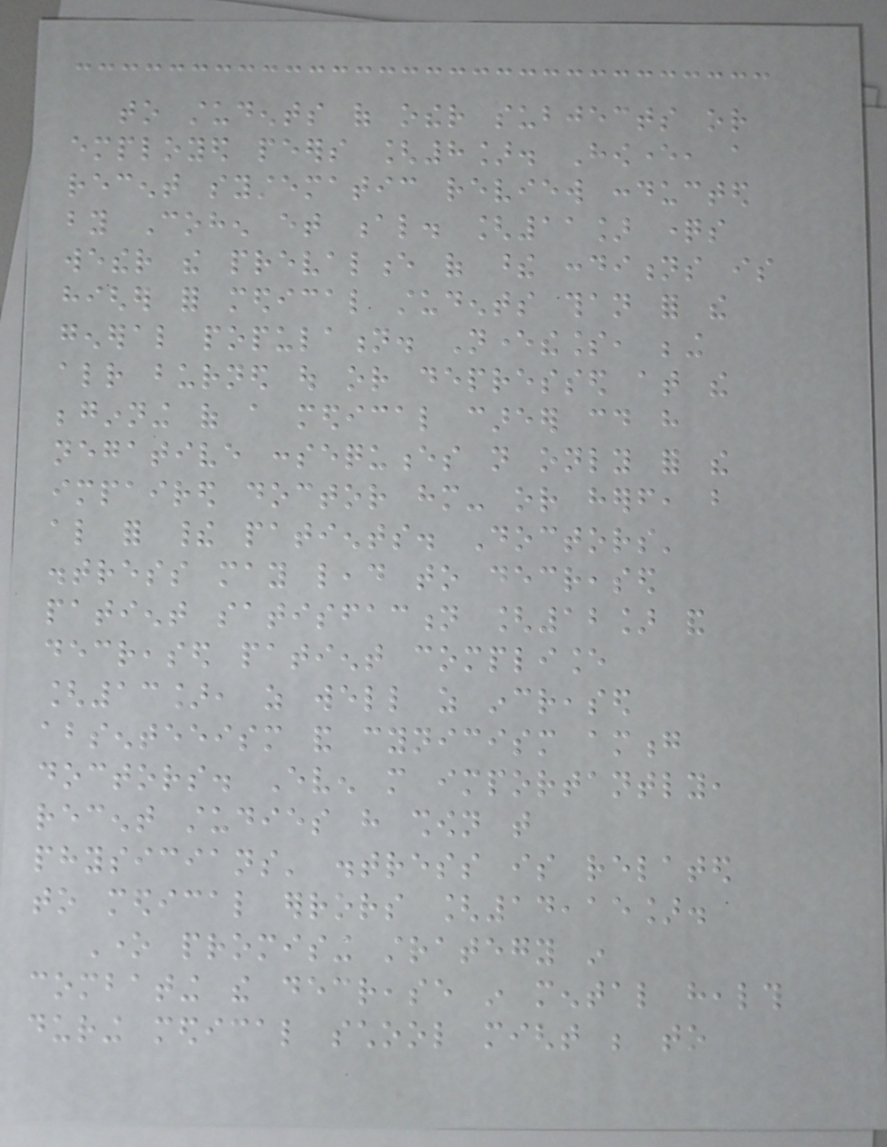to students of other subjects or
employed peers [8]. However, a
recent systematic review conducted
by Cohen et al. [11] questions
wether the prevalence of these conditions is
higher for medical students than for the
general population. Nevertheless, being
already burned out or depressed at the
beginning of a medical career could have
negative consequences not only for the
impaired doctor him- or herself, but
also for their patients. Doctors'
distress may lead to decreased
patient satisfaction [12] and
decreased patient compliance
[13], as well as increased
absenteeism and cynicism among
doctors. Even more importantly,
recent studies have shown that
physicians' distress is related
to medical errors [14,15].
One promising strategy in
combating the decrease in mental health
during medical school might be to
